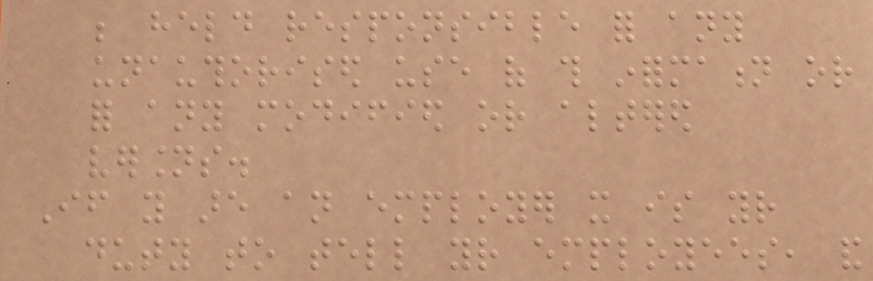be held responsible for any
unauthorised use of this information or
for any modified or altered
versions.
If you are an employer it is your
duty to tell your employees, and
